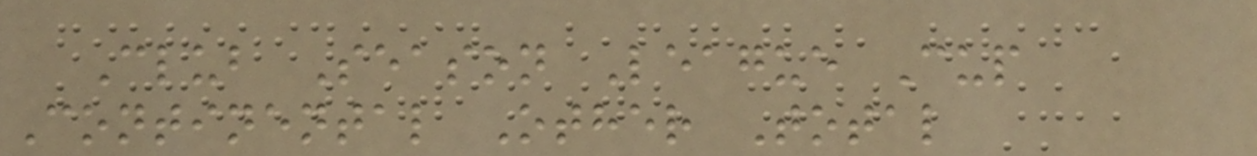Club Season League Cup
Continental Other Total
